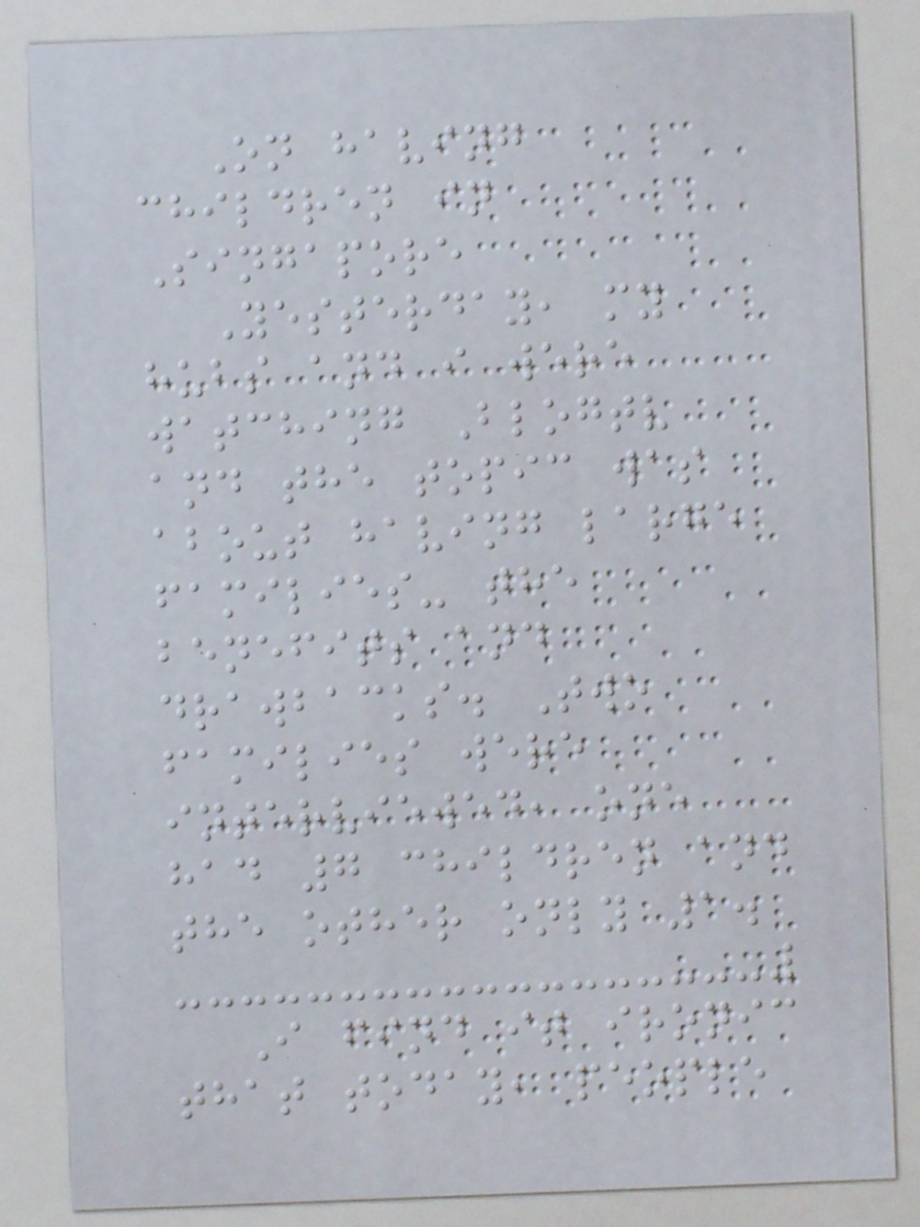On having
children in
Singapore
Yesterday, my
hubs and i were
watching Blogtv
and the topic was
about having large
families- the
benefits and
drawbacks. Two
families were
interviewed, one
had 7 children and
the other only 1.
I find it ironic
that today, people
